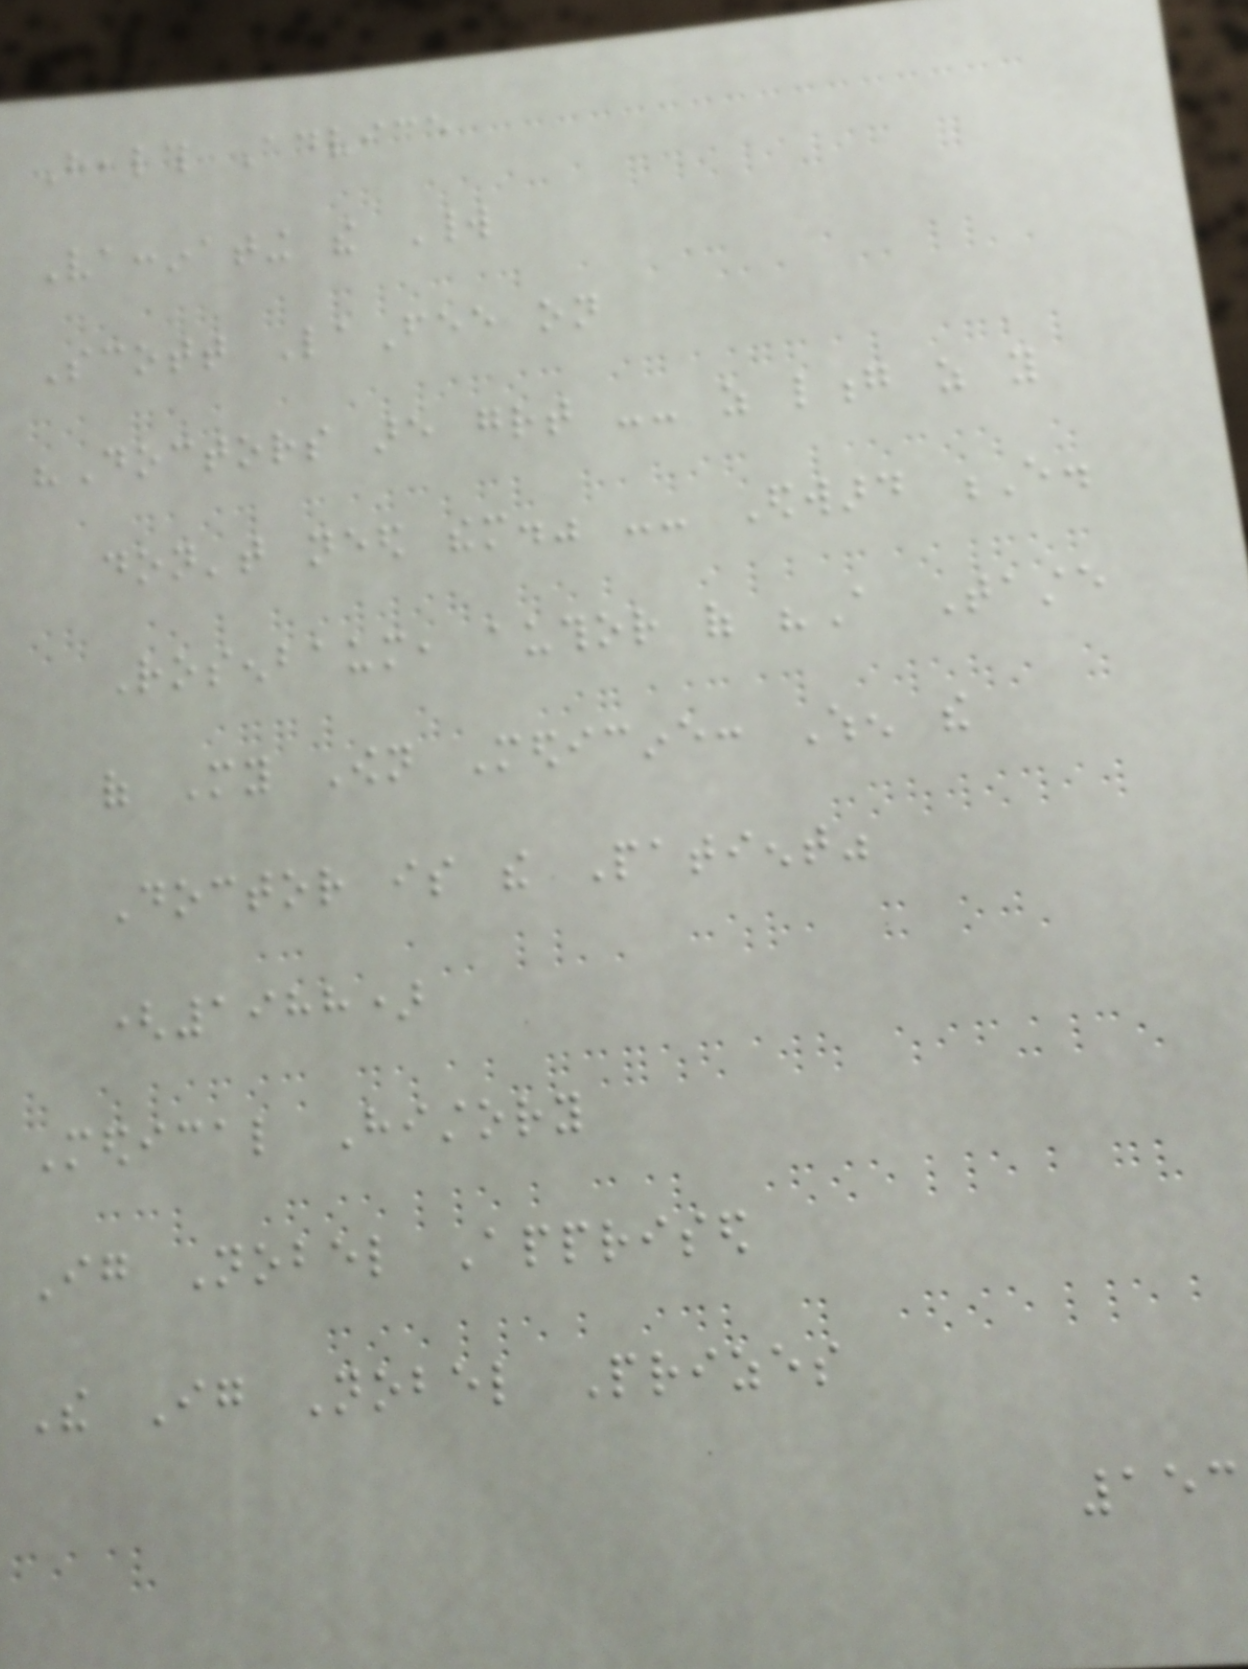Health Advice
Vaccinating the World
Scott LaFee on
"Doctors are great -- as long as you
don't need them." -- Edward E.
Rosenbaum, author of "A Taste
of My Own Medicine: When the
Doctor is the Patient"
(1988)
Medical History
Ig Nobel Apprised
The Ig Nobel Prizes
153
